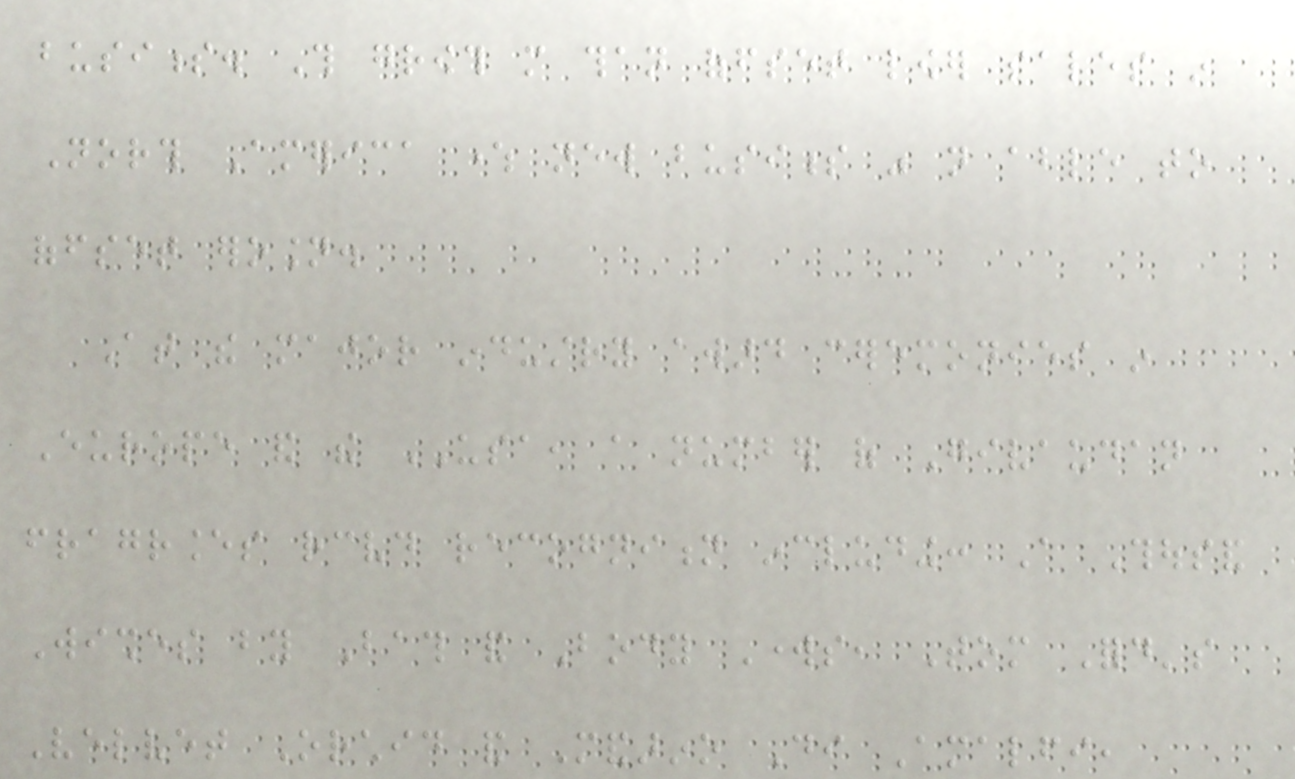business. This growth more than offset lower sales in
North America where new business was not able to
offset erosion.
At the major industry award ceremonies in
Europe and the USA, a number of Givaudan
fragrances received recognition including: A Thousand
Wishes by Bath and Body Works, Tom Ford's
Velvet Orchid and Mandarino Di Amalfi,
